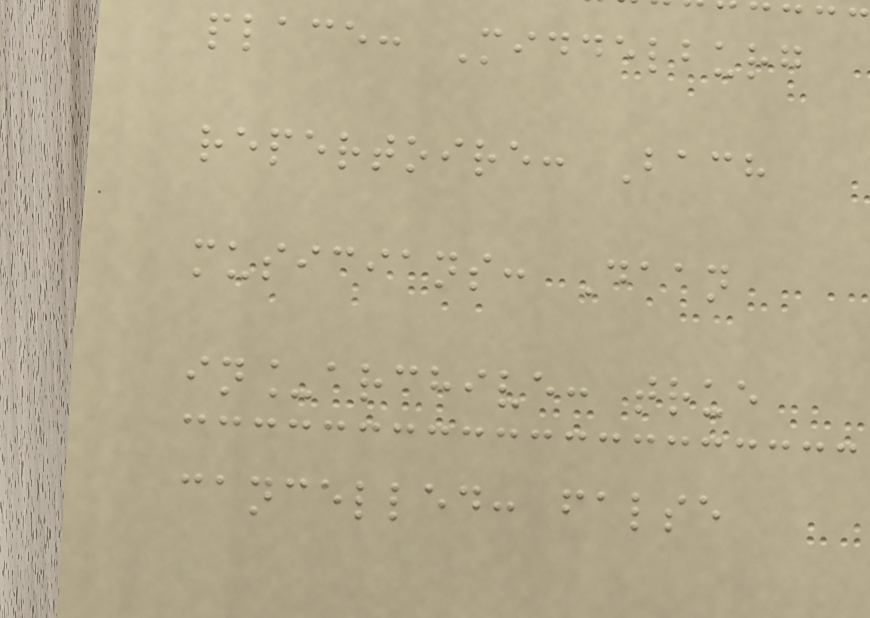place: Middelburg
repertoire: Bach
musicians: Daan
in_archive: true
cancelled: false
